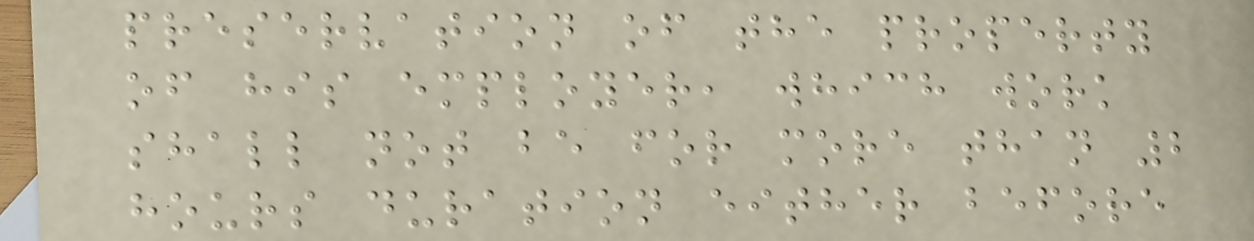preservation of the property
of his employer, which work
shall not be for more than 2
hours duration either before
